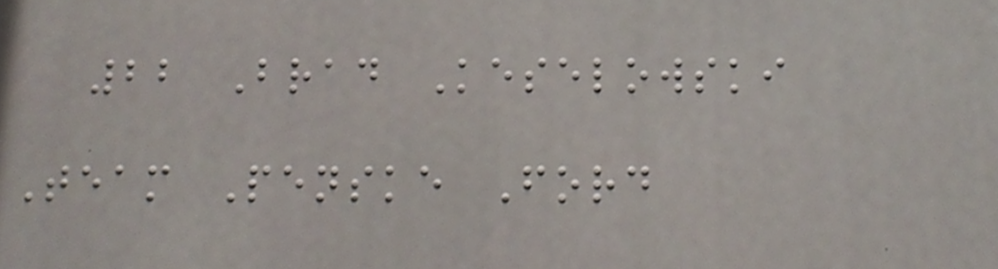22 Brad Keselowski
Team Penske Ford
